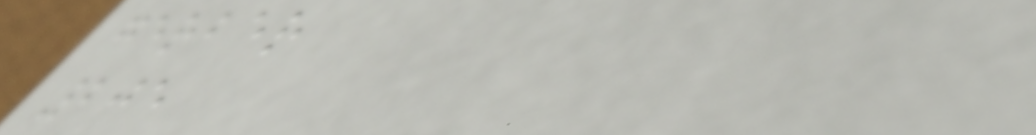gerber
205
